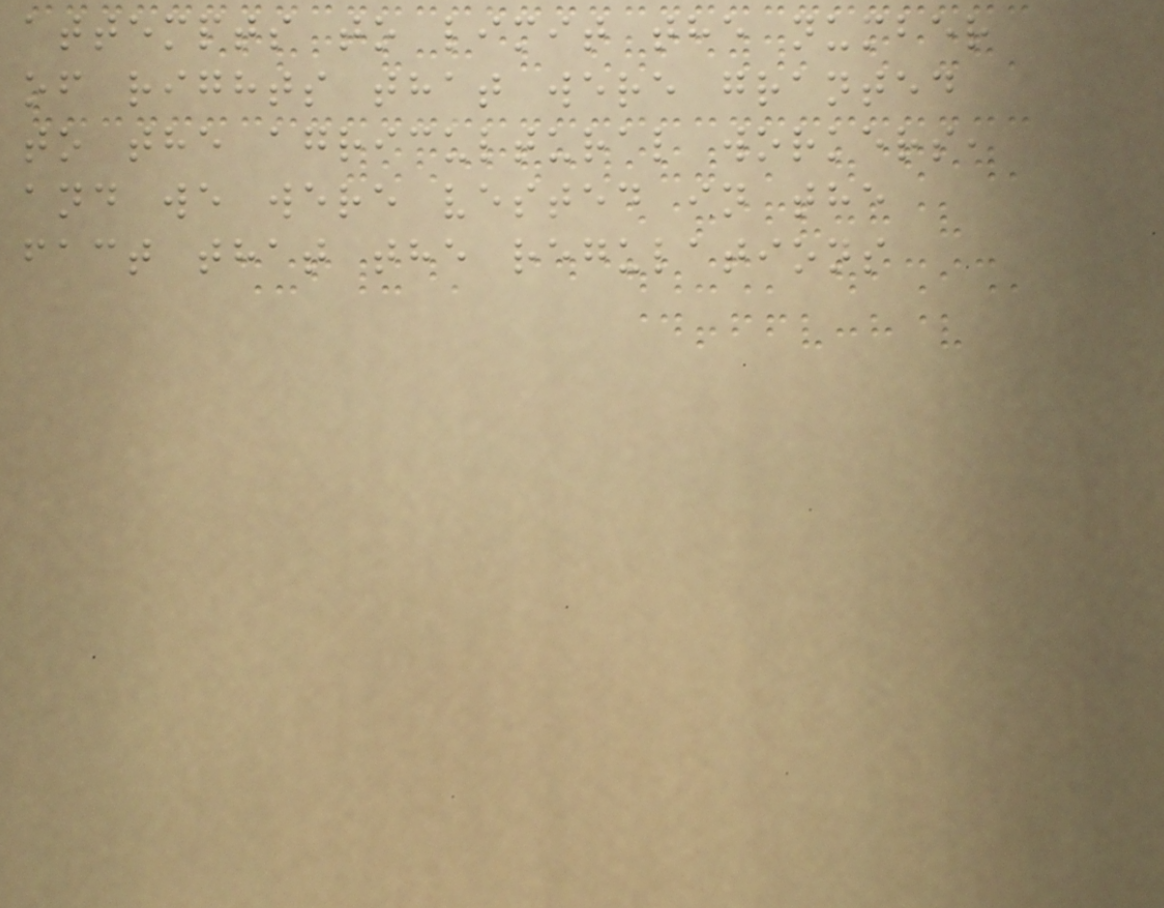attempts to limit the number
of rights that were granted
to the agricultural workers,
and we were vested in the
fact that the regulations
